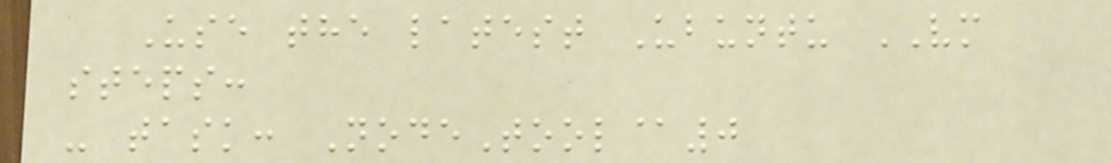Use the latest Ubuntu VM
steps:
- task: NodeTool@0
